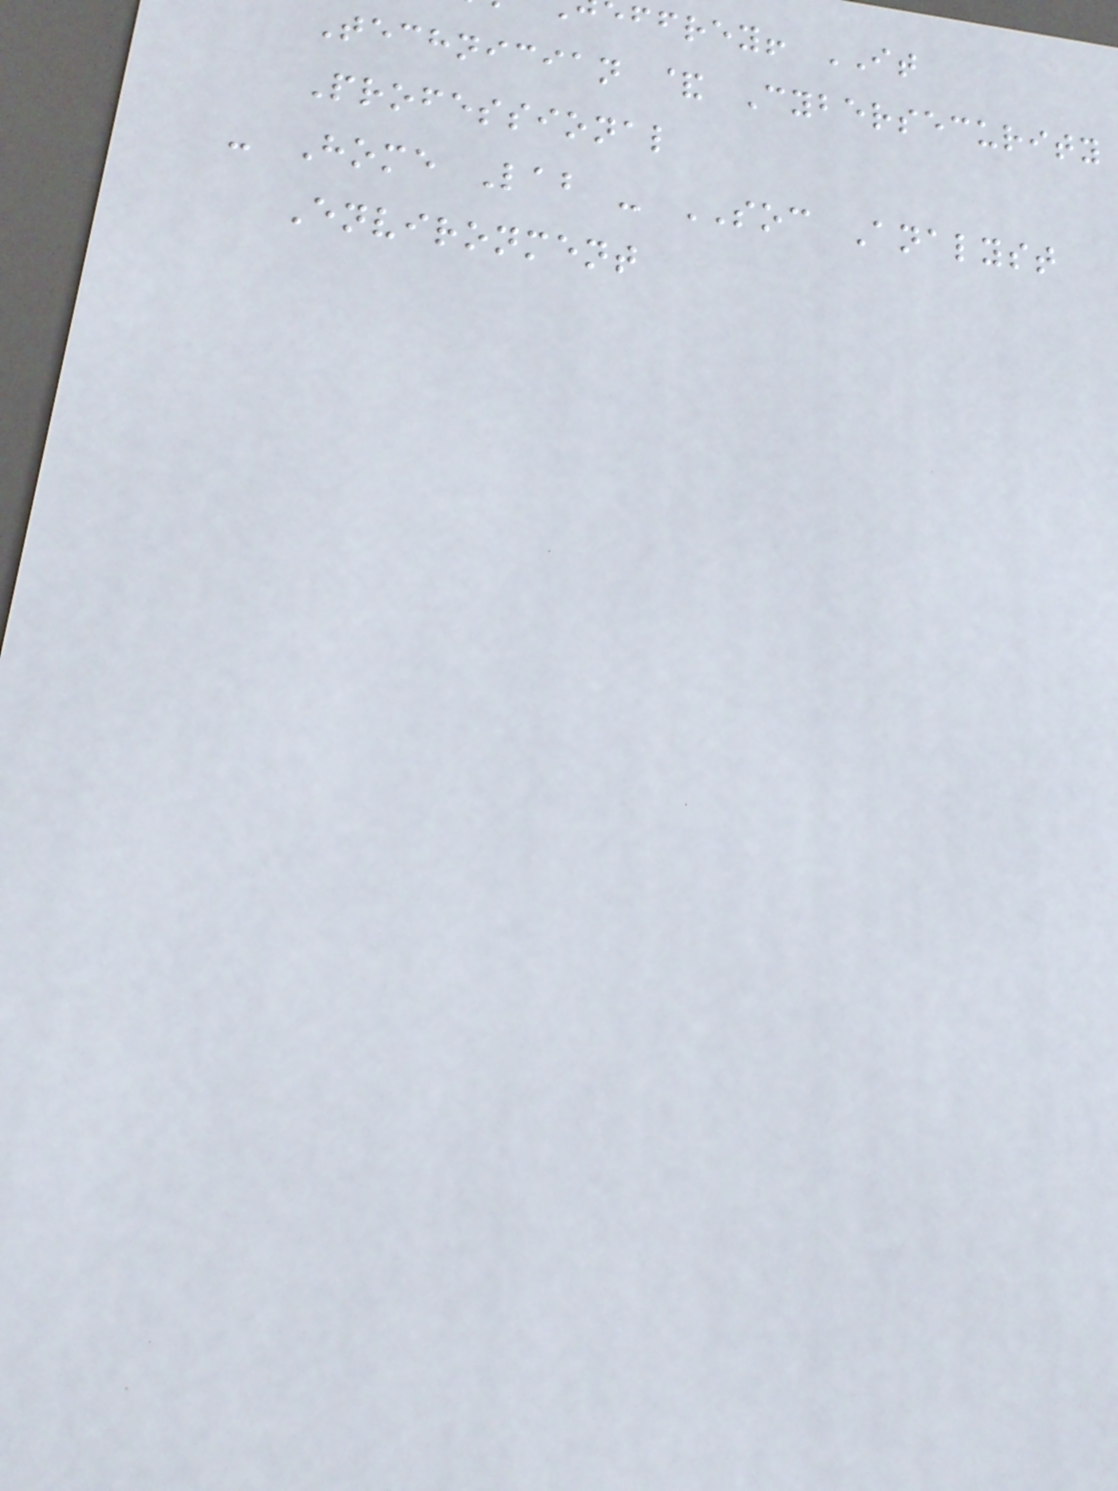ffrey! IT
Technician & Cybersecurity
Professional
- Home Lab - SOC Analyst
Environment
